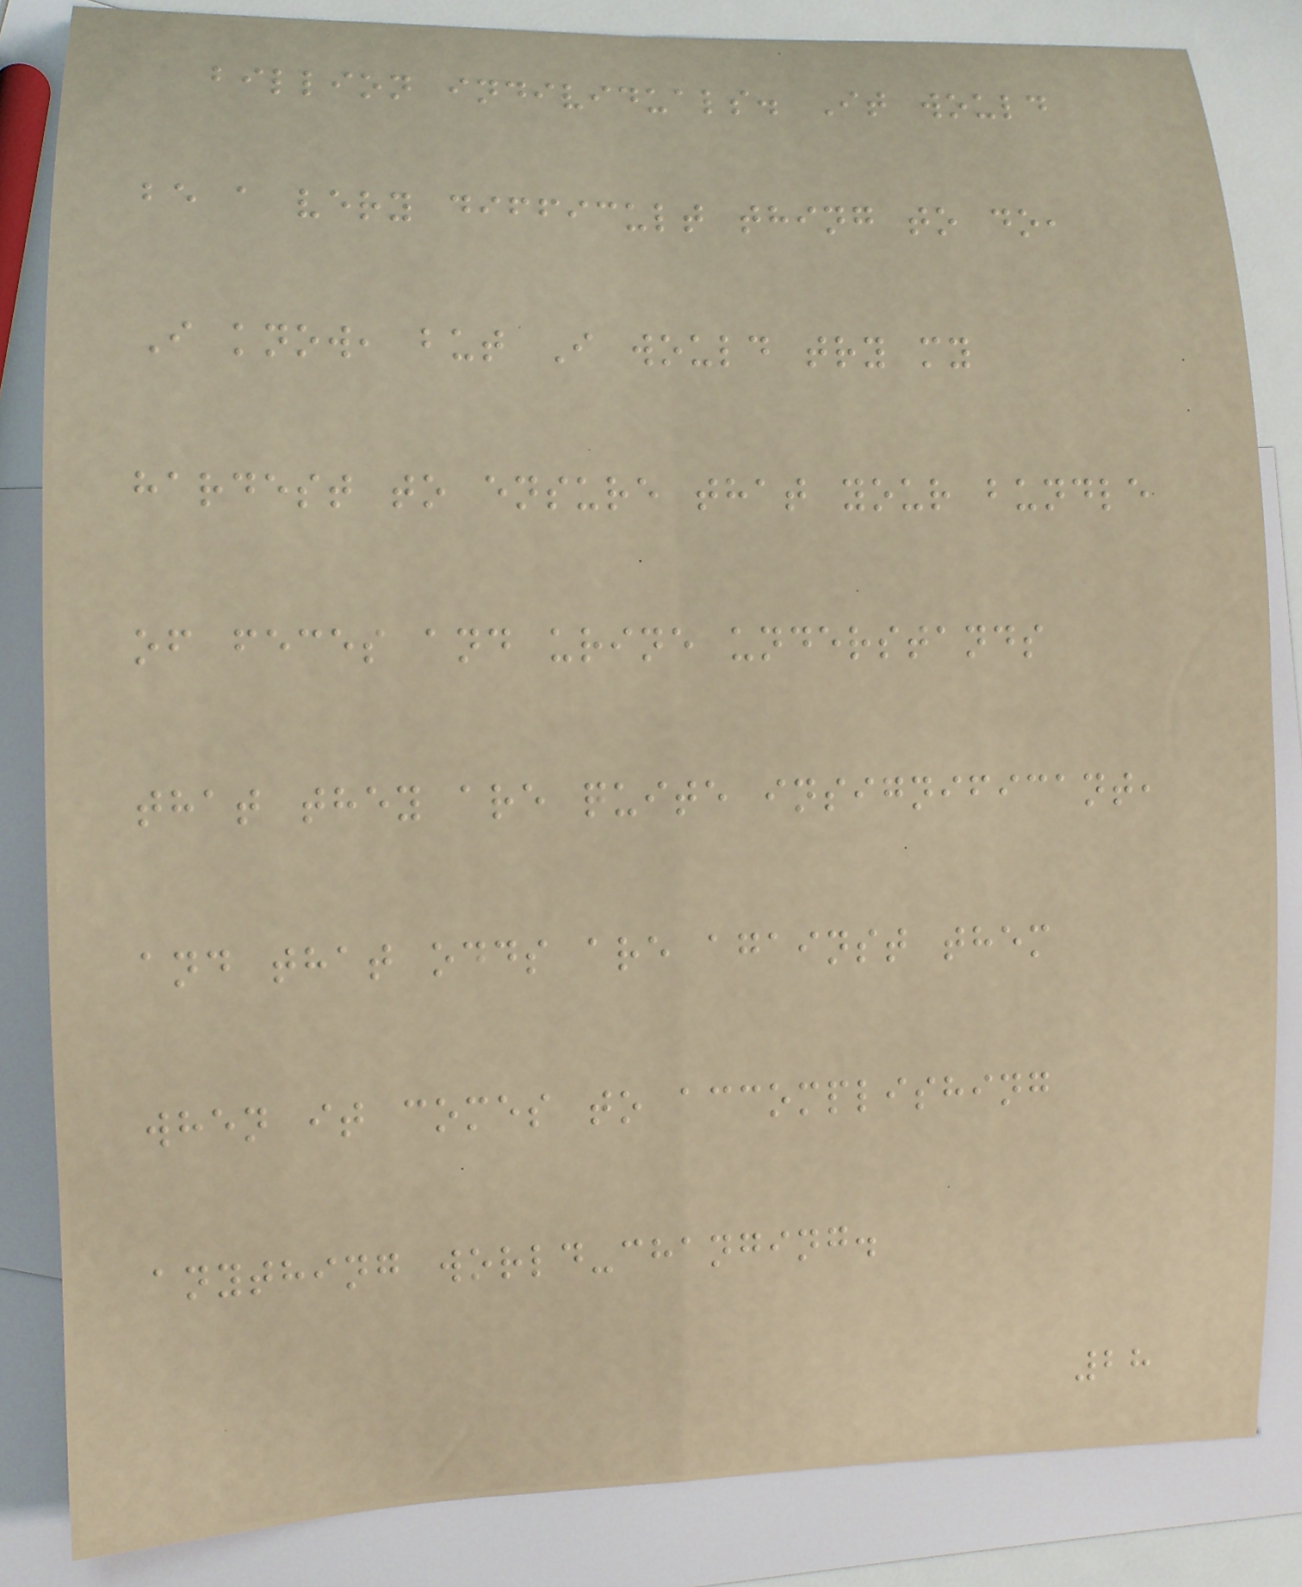billion individuals. It would
be a very difficult thing to do,
I know, but I would try my
hardest to ensure that your bundle
of feces and urine understands
that they are quite insignificant,
and that odds are against them
when it comes to accomplishing
anything world-changing.
28
